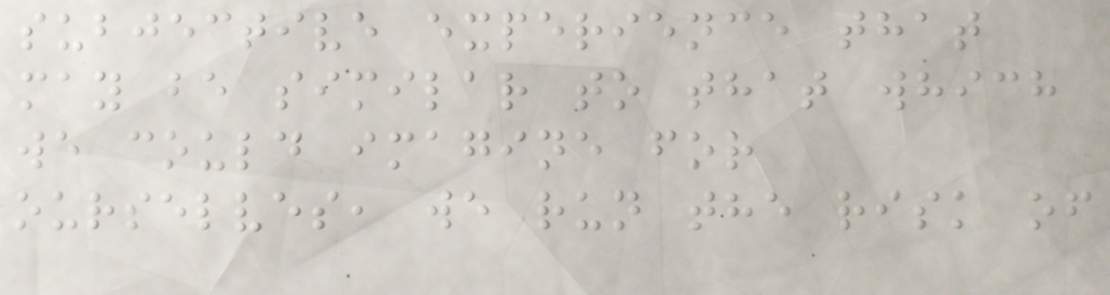subjective experience that
may be similar to that which
we could imagine for
ourselves, we run the risk of
